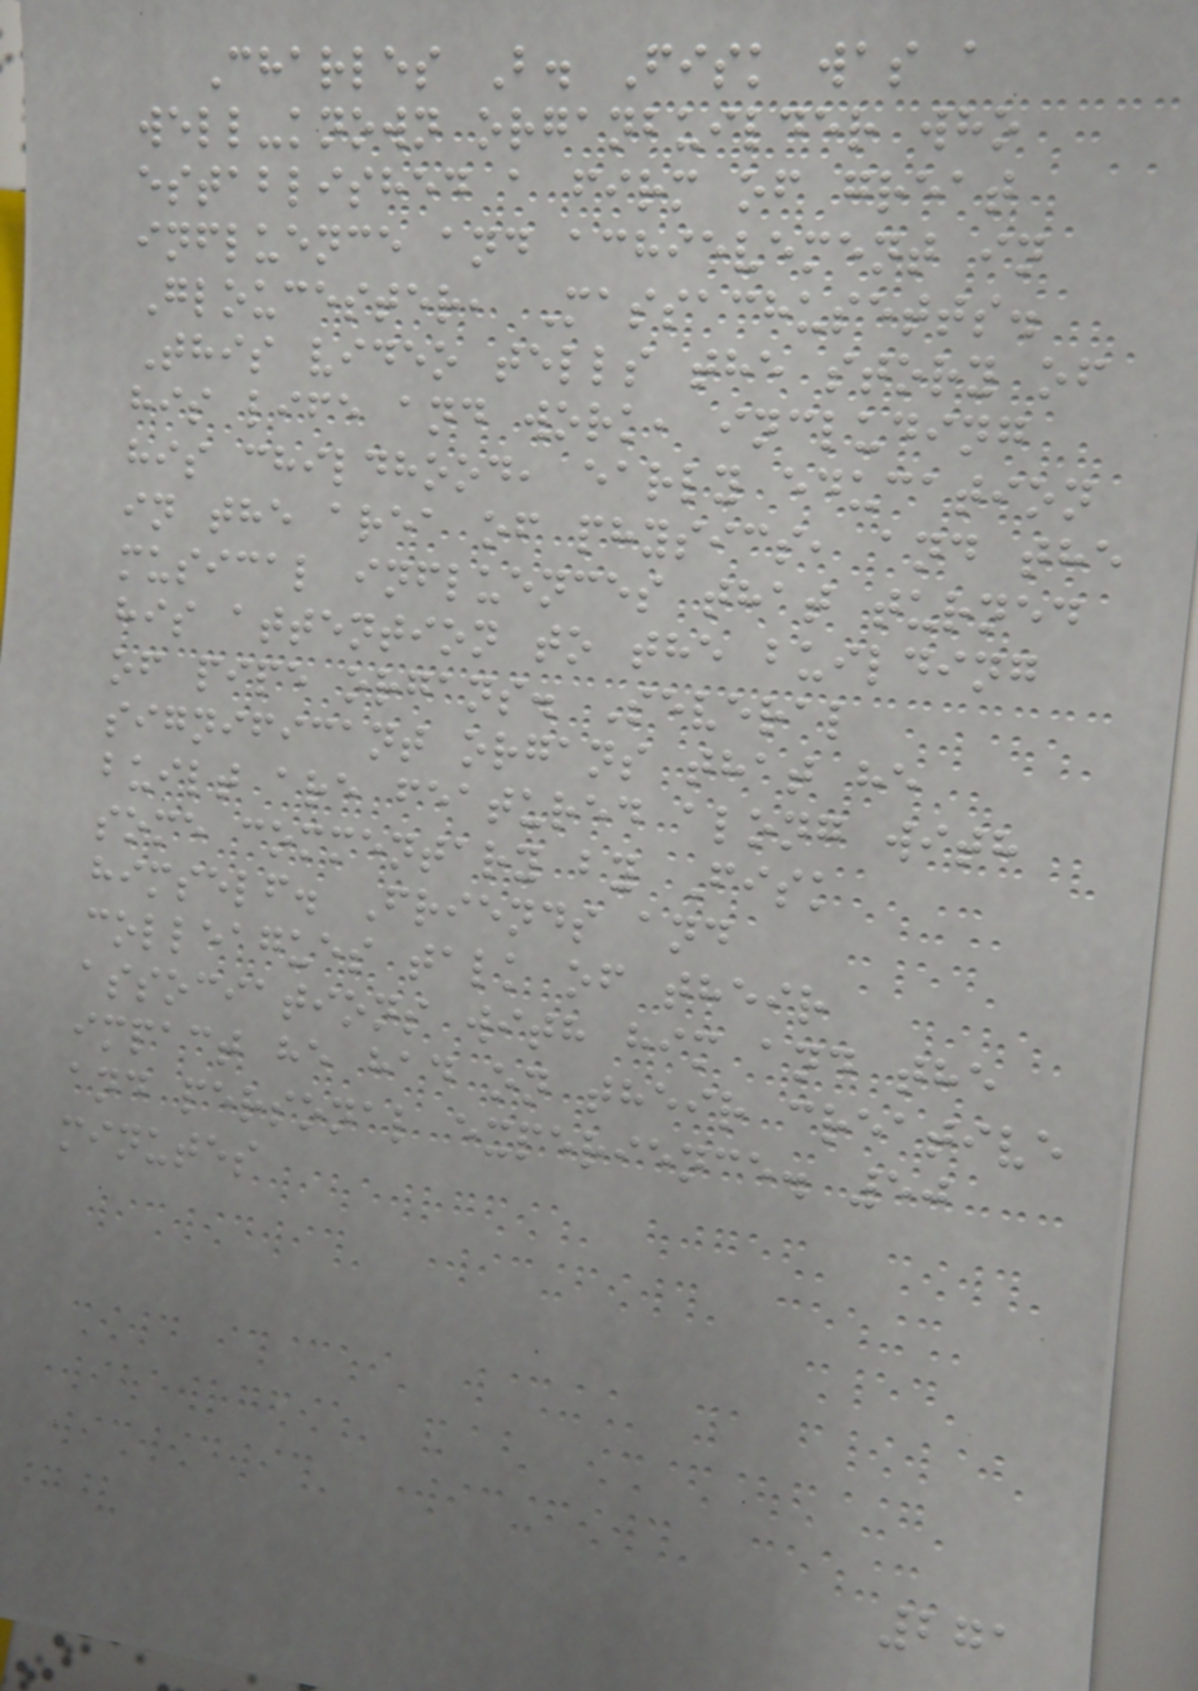Charles B. Fisk was a
well-known organbuilder who
established a firm of great
influence and achievement in
Gloucester, Massachusetts.
This video tells the story of
his life and work, including
his childhood, early education
in the area of physics, and the
musical influences that turned
his attention to the building
of pipe organs. Several
significant organs that he
built are featured along with
some commentary by Fisk
himself. Friends and
colleagues talk of their
associations with him and the
impact he had on their creative
and personal experience. 50
minutes
271
